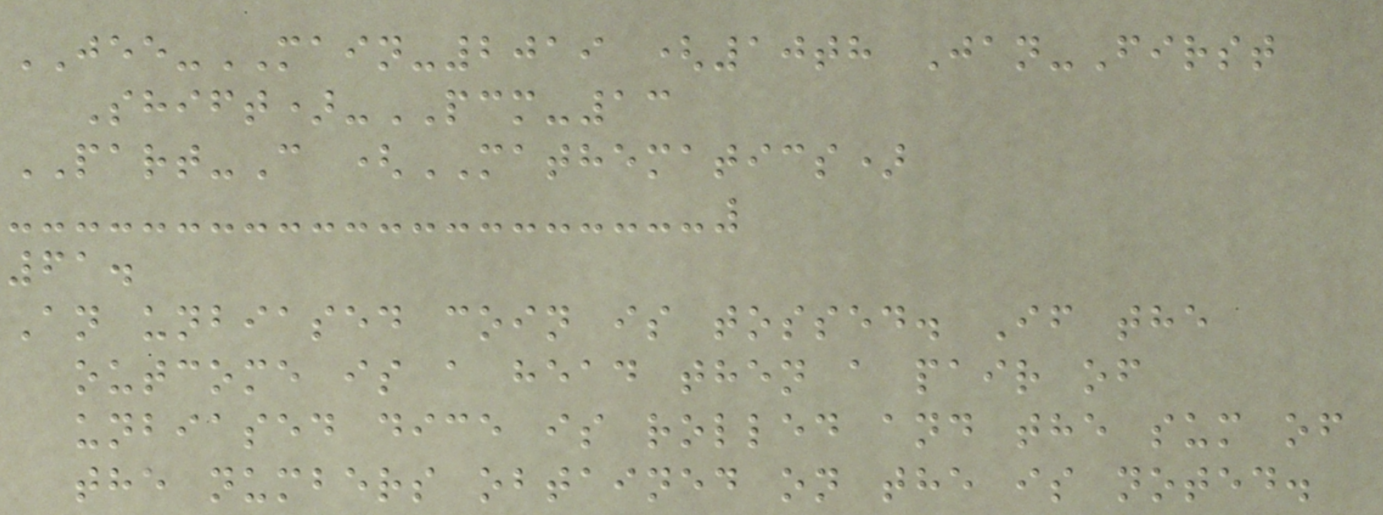JEE-MAIN-2019 (10th Jan-First
Shift)-PCM-13
PART-C (MATHEMATICS)
61.
An unbiased coin is tossed. If the
outcome is a head then a pair of
unbiased dice is rolled and the sum of
the numbers obtained on the is noted.
